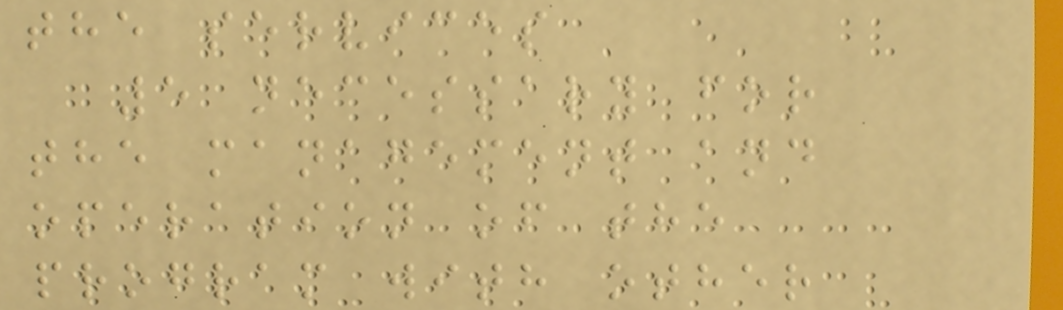the services
5 necessary for
the management and
operation of the
program with other
